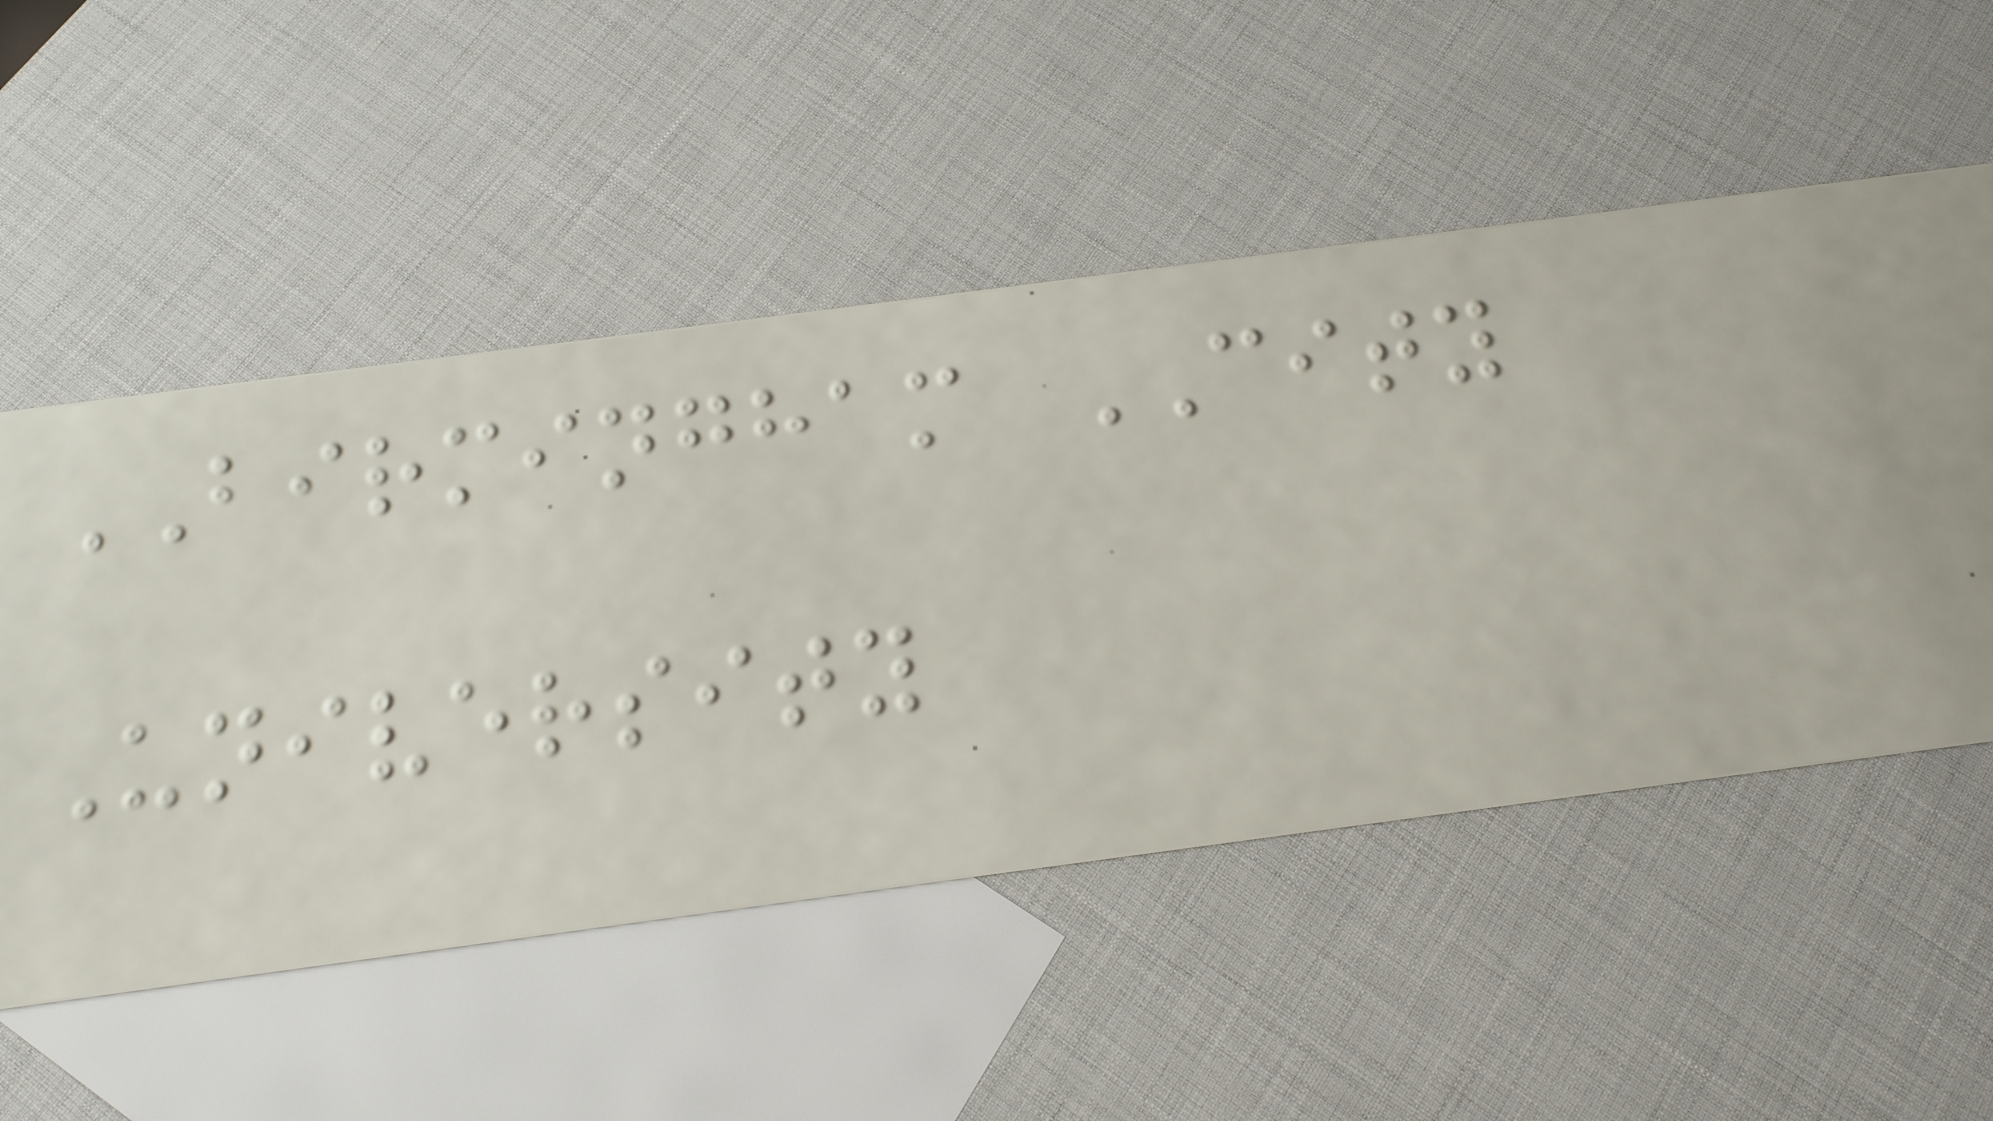BIRMINGHAM CITY
University
